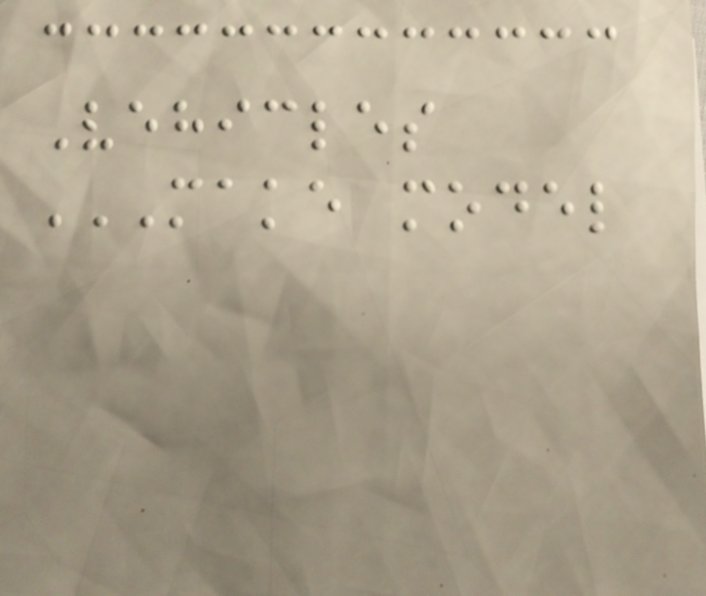Vehicles
MAKE MODEL
